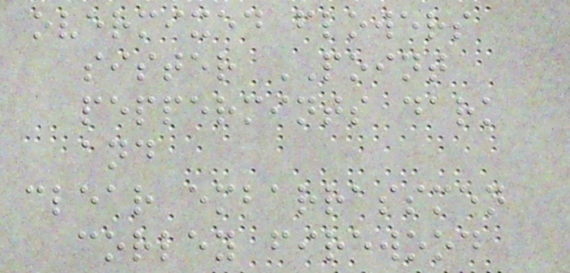overmixed flowers
sister POINT
peppermints dark
and
clear embarrassmen
corley firewood
